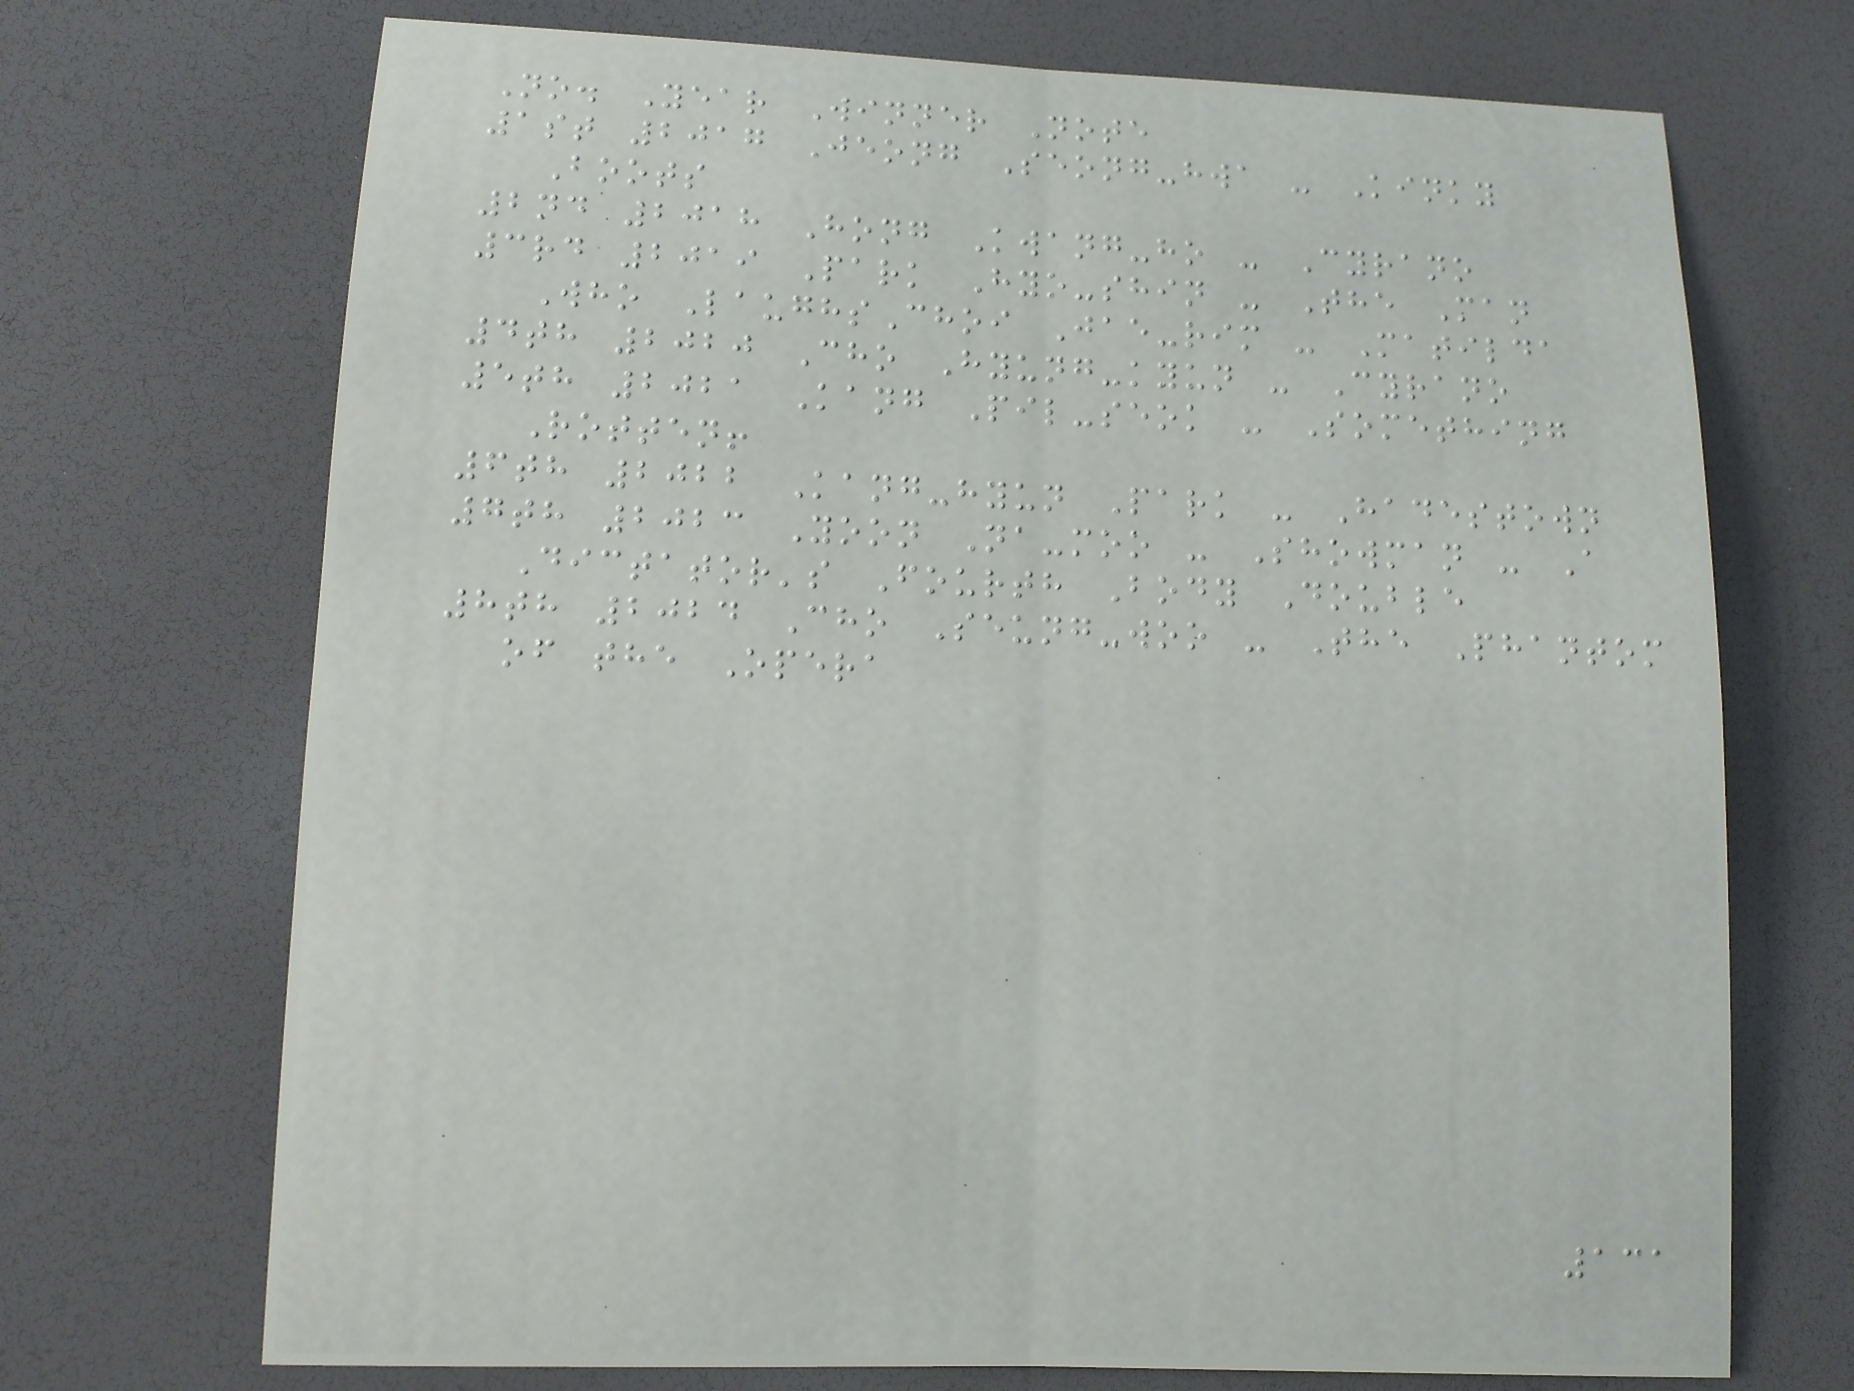No. Year Winner Note
1st 2017 Jeong Seong-hwa - Kinky
Boots
2nd 2018 Hong Kwang-ho - Cyrano
3rd 2019 Park Hyo-shin - The Man
Who LaughsChoi Jae-rim - Matilda
4th 2020 Cho Hyung-kyun - Cyrano
5th 2021 Kang Pil-seok - Something
Rotten!
6th 2022 Kang-hyun Park - Hadestown
7th 2023 Yoon Na-moo - Showman - A
Dictator's Fourth Body Double
8th 2024 Cho Seung-woo - The Phantom
of the Opera
131
